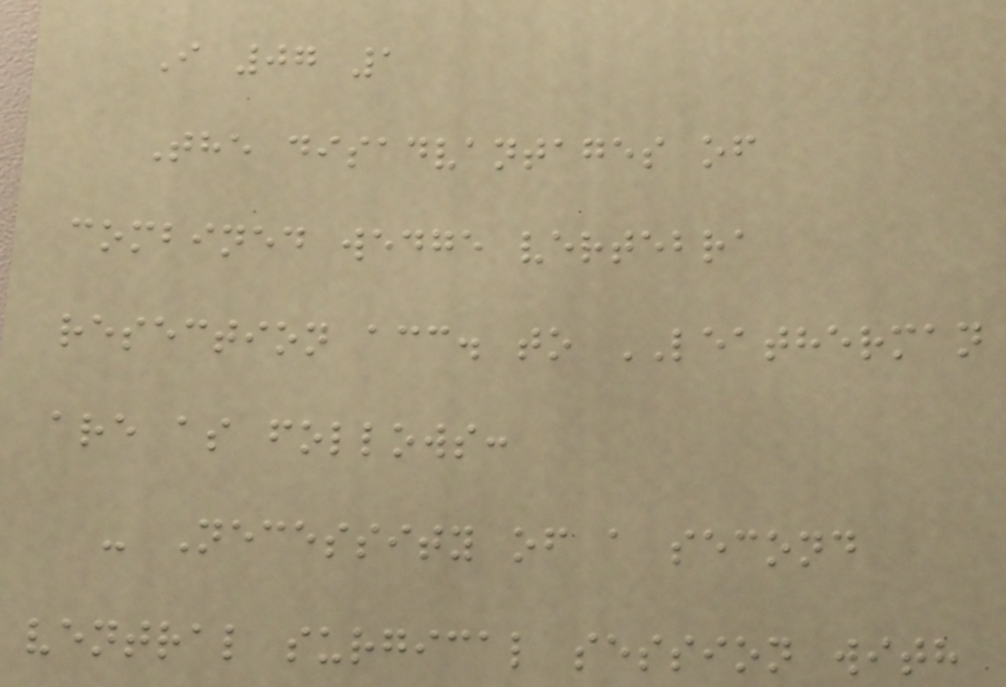I 07 1
The disadvantages of
combined wedge vertebra
resection acc. to LEATHERMAN
are as follows:
- Necessity of a second
ventral surgical session with
